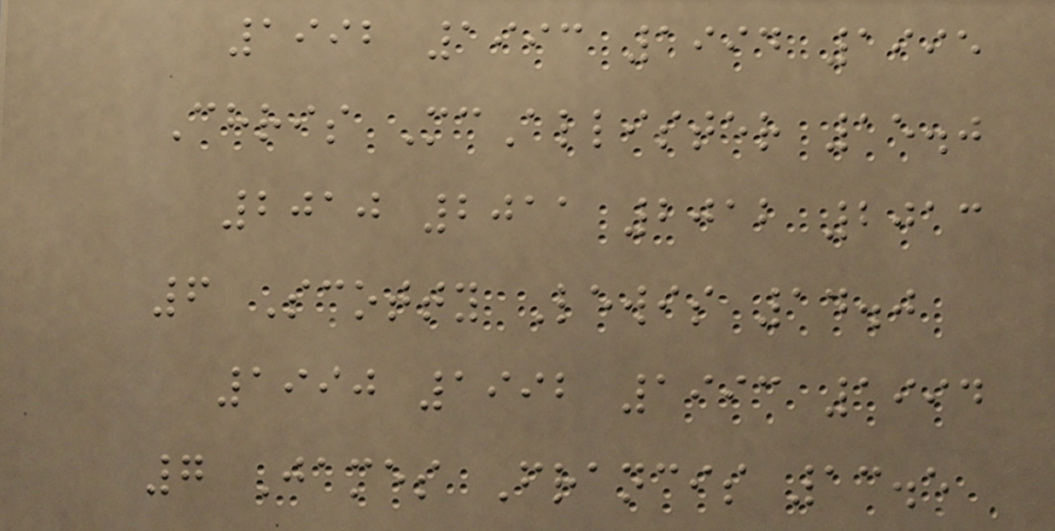1992 1993 1994 1995
Chris McAllister 15.0
2010 2011 2012 2013
6 Scotty Lewis 14.0
1990 1992 1993 1994
7 James Francis 13.5
